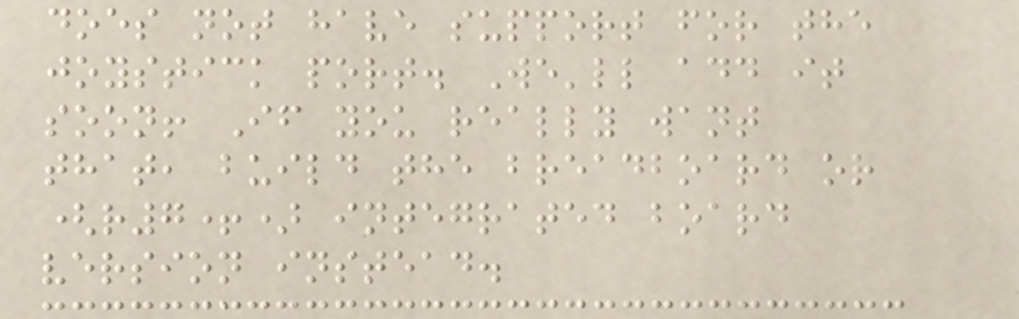does not have support for the
joystick port. We'll add it
soon! If you really want
that, build the breadboard or
(r7+) integrated board
version instead.
